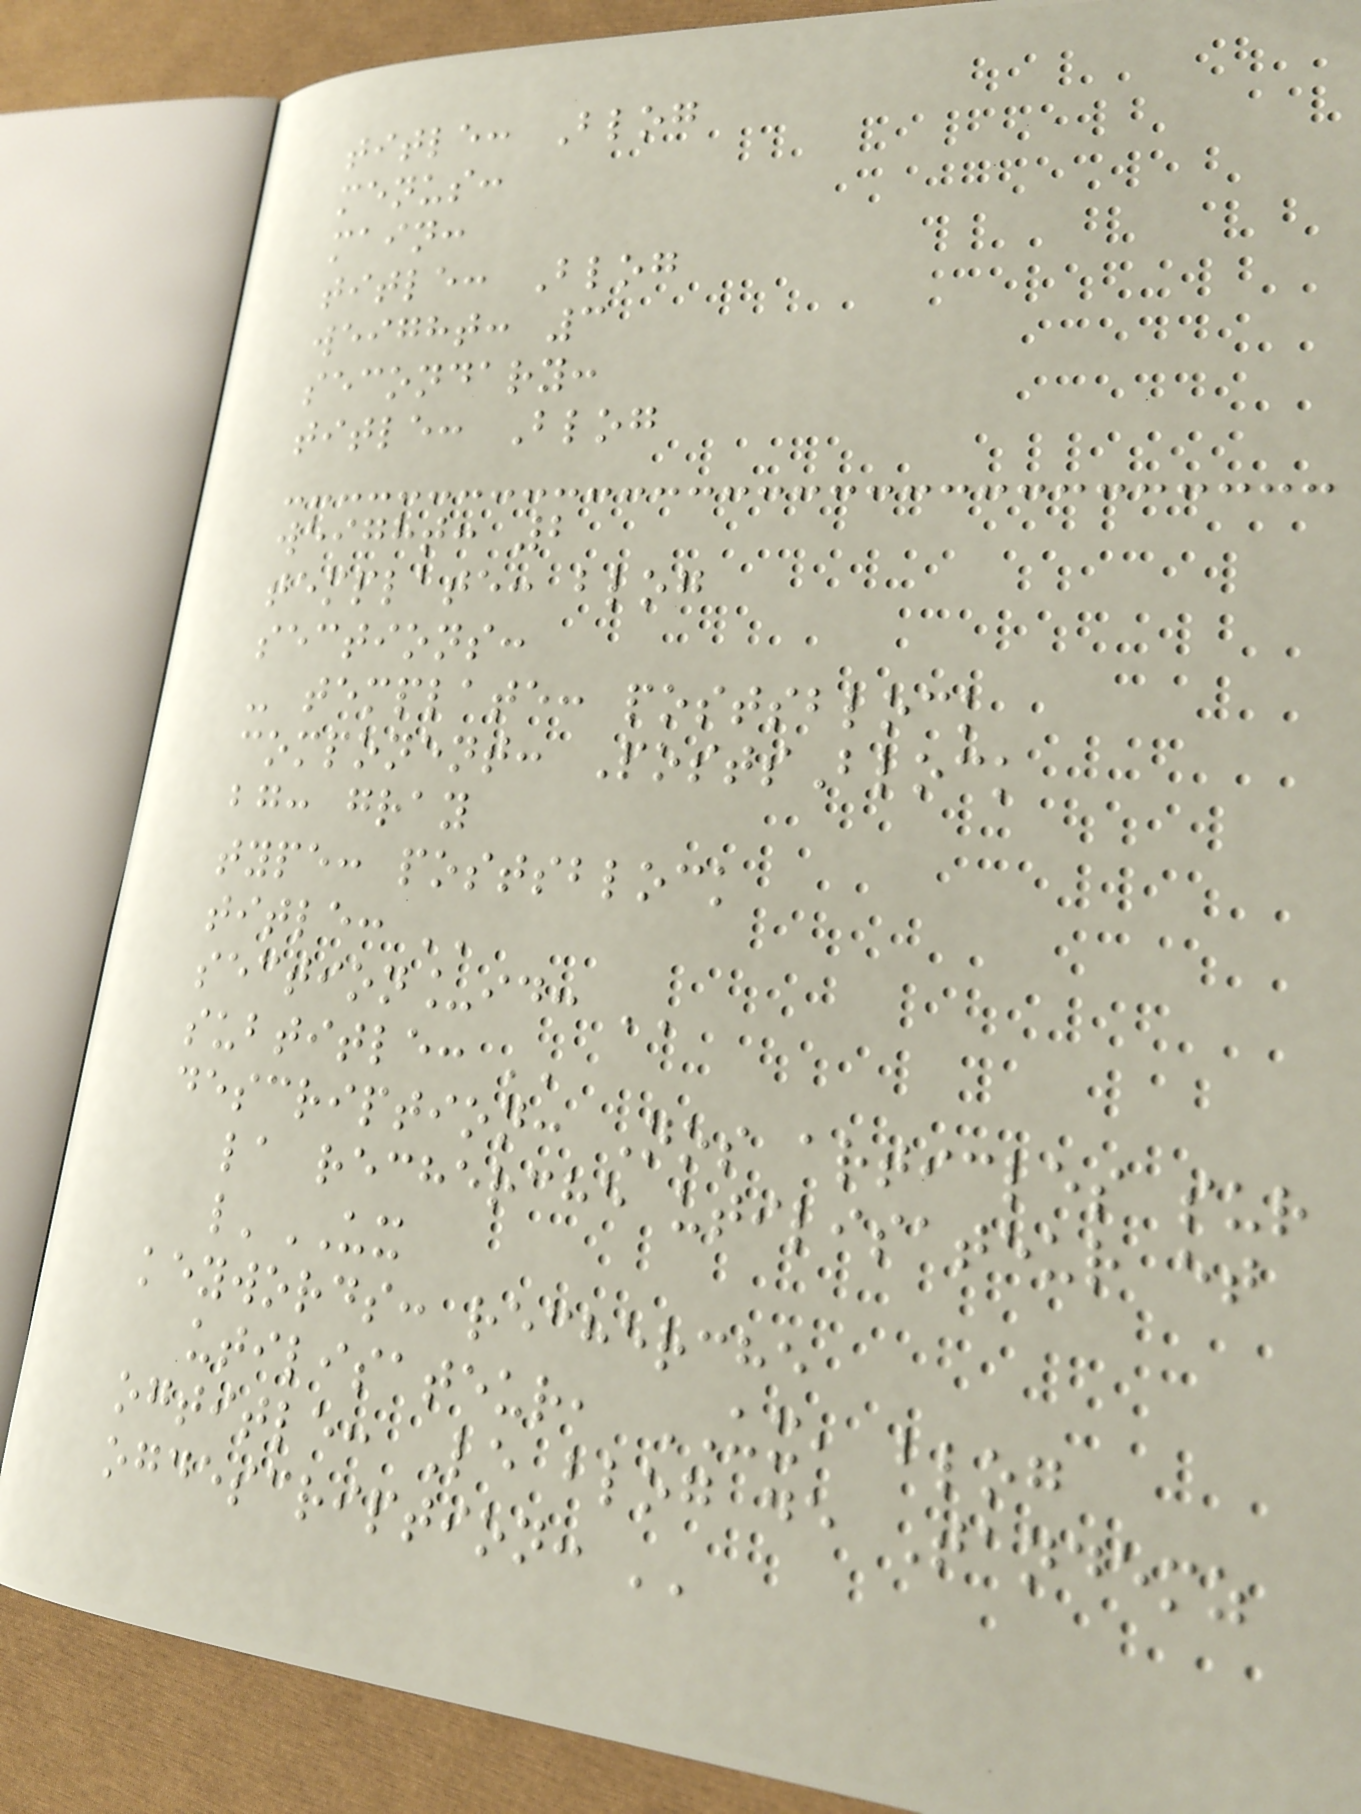title: Blog
menus:
main:
title: Blog
weight: 3
secondary:
title: Blog
weight: 2
template: blog
sections:
- template: postsblock
component: PostsBlock
bg: gray
type: postsblock
title: ''
section_id: ''
subtitle: ''
description: Nos articles sur
la recherche utilisateur et
l'UX
keywords: recherche
utilisateur, UX, blog
ogtitle: Le blog de Tandemz
ogdescription: ''
